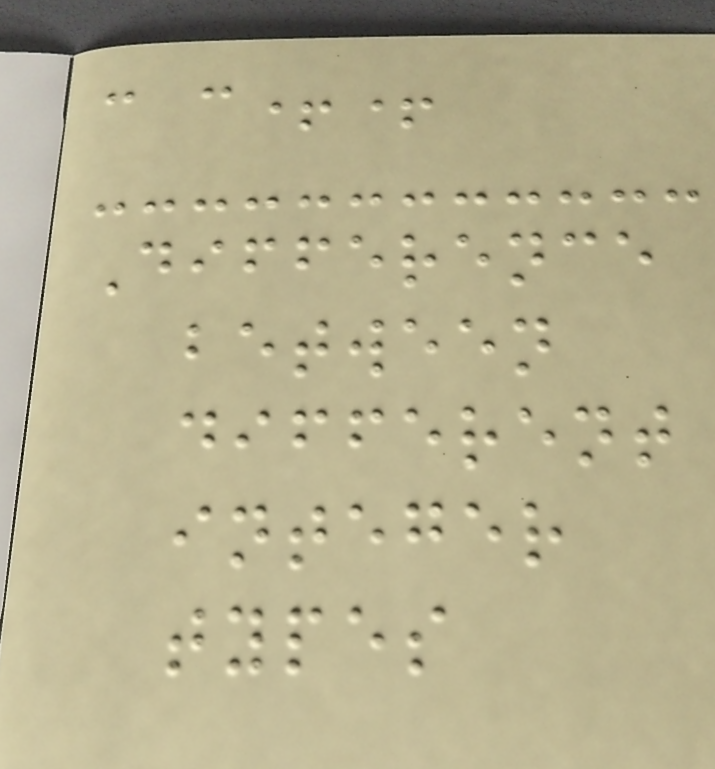c c++
Difference
between
different
integer
types
